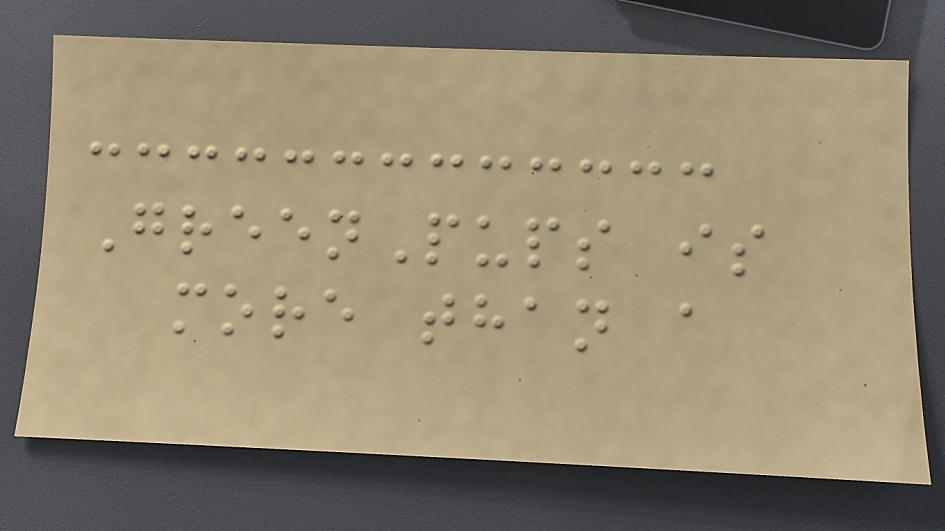GreenPups is
more than a
